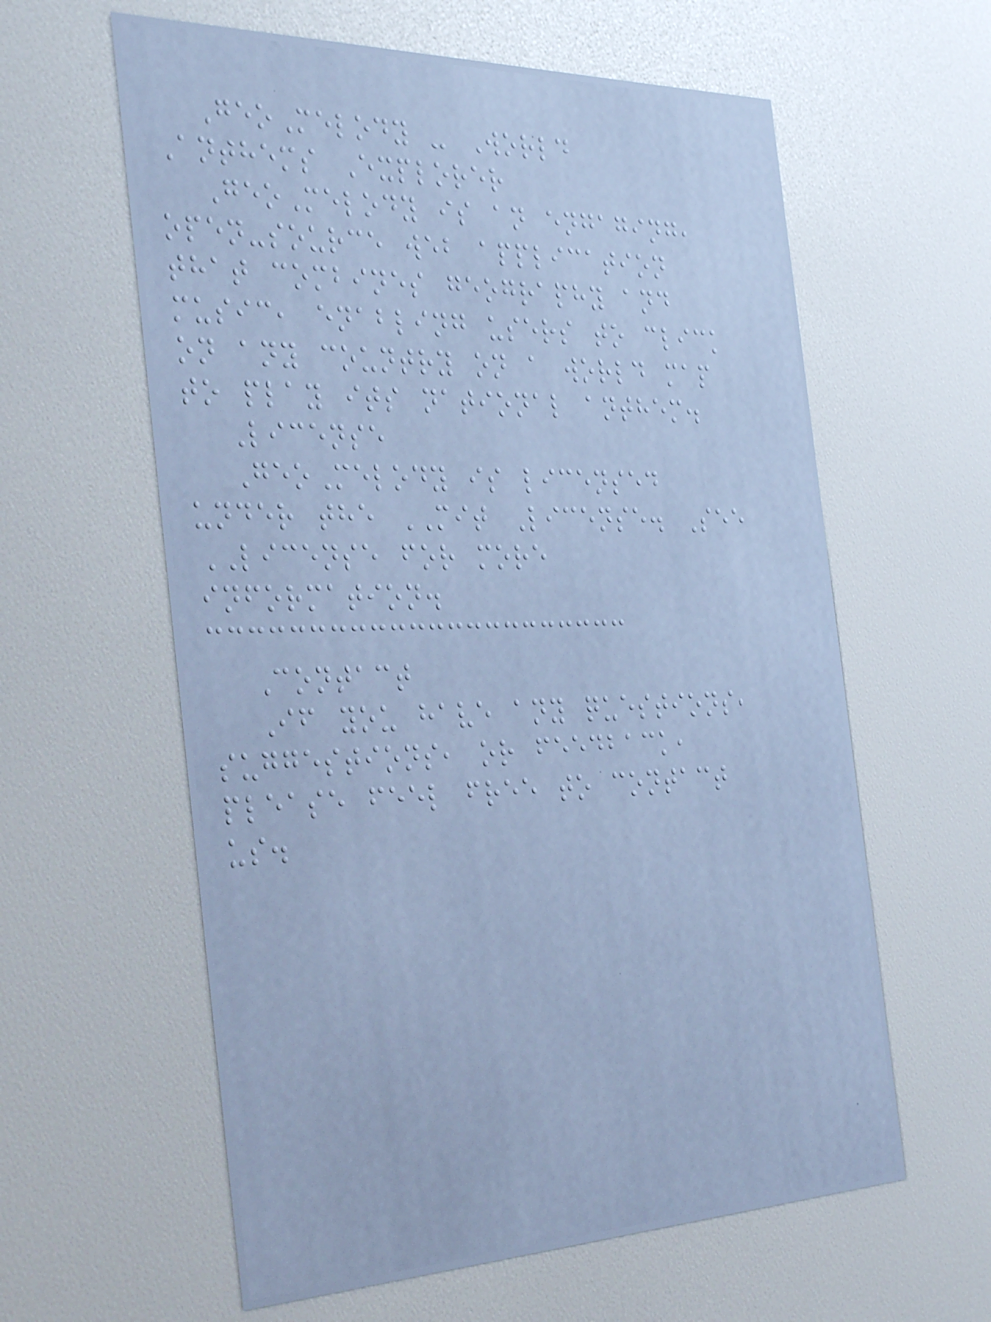GeoMelody - World
Anthems Explorer
GeoMelody is an engaging,
open-source web application
that combines geography and
music, enabling users to click
on any country on a world map
to play its national anthem.
License
GeoMelody is licensed
under the MIT License. See
LICENSE for more
information.
Contact
If you have any questions,
suggestions, or feedback,
please feel free to contact
us.
